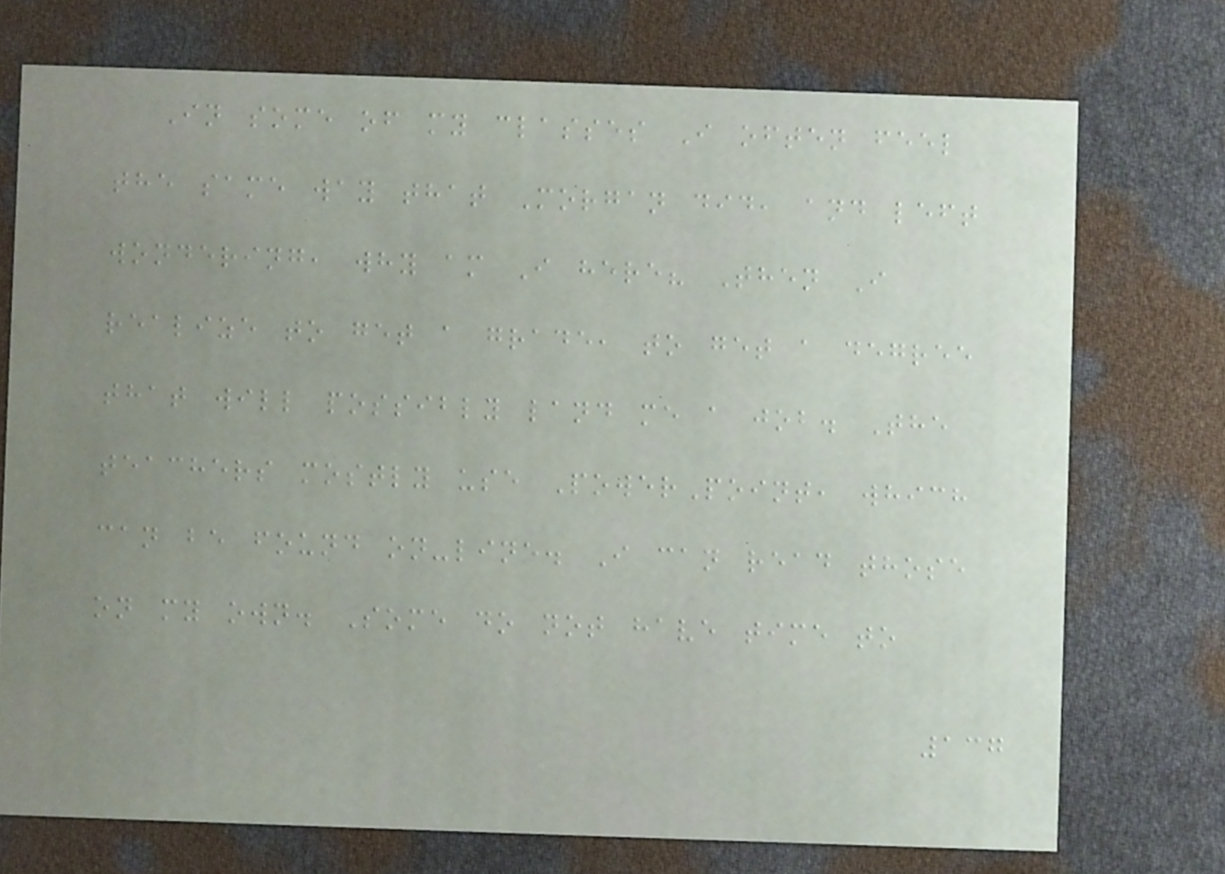In some of my classes I often feel
the same way that Morgan did, and left
wondering, why am I here? Then I
realize to get a grade, to get a degree
that will possibly land me a job. The
teachers mostly use PowerPoint, which
can be found on-line. I can read those
on my own. Some do not have time to
137
